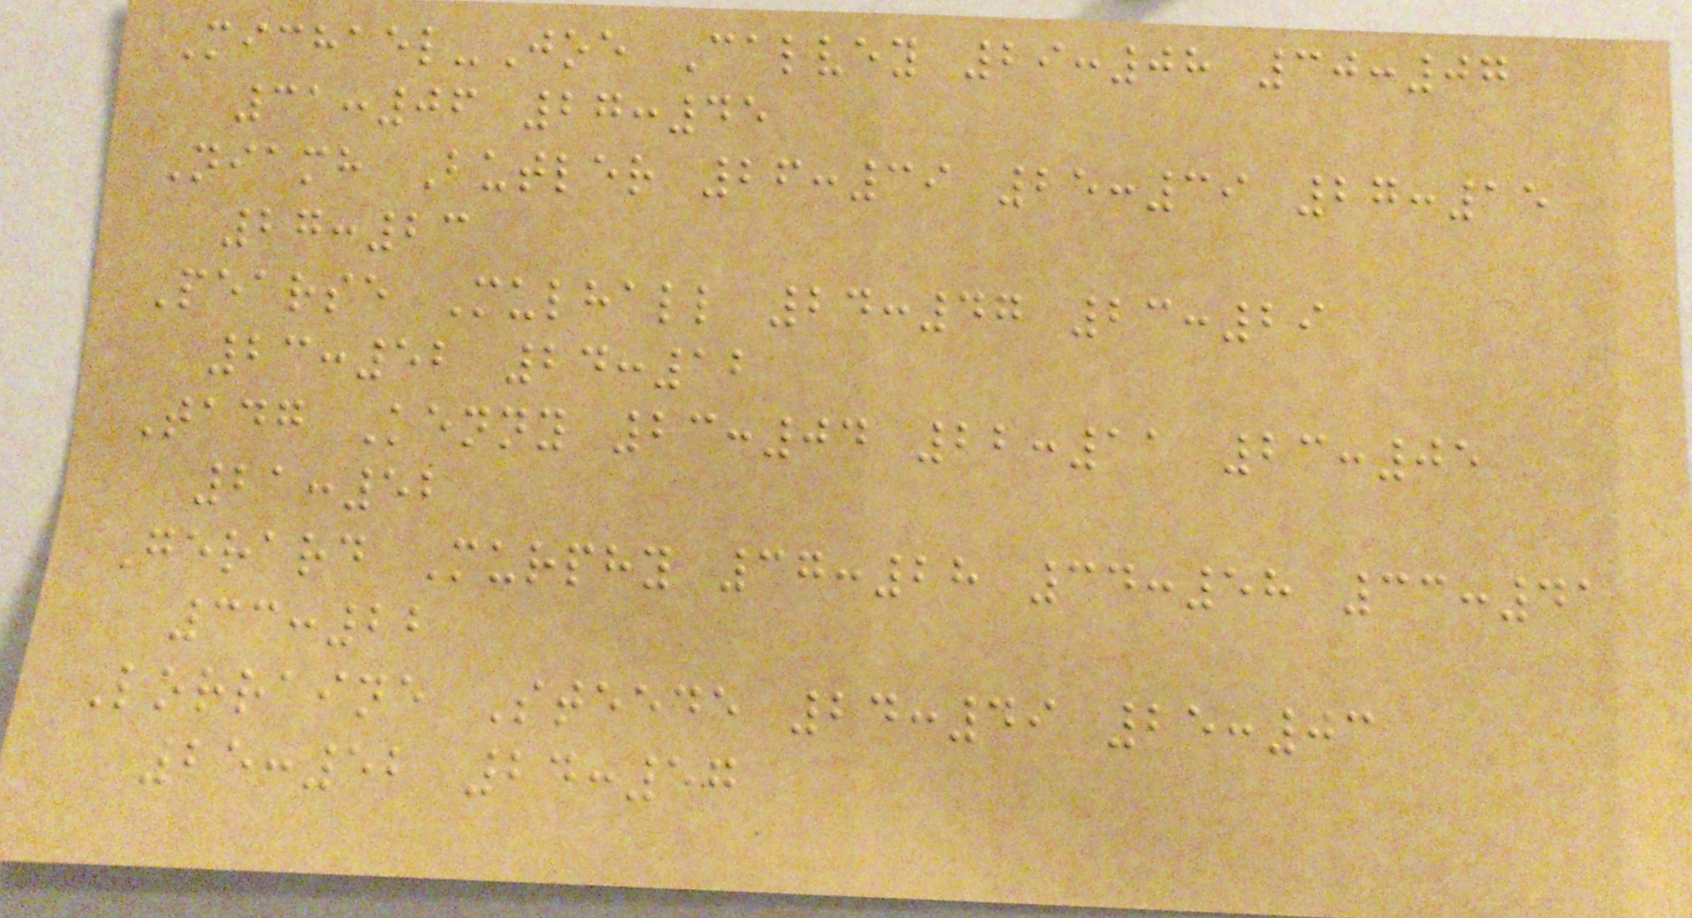Michael-Joe Calvey 29:08 30:07
31:06 27:45
Niamh Butler 26:39 25:39 27:15
27:23
Pearse Mulhall 24:47 23:29
23:52 24:12
Tadg Kenny 23:04 22:11 23:05
21:52
Gerard Murphy 37:28 34:58 33:41
33:22
Lorraine Steede 24:49 25:03
25:52 24:57
